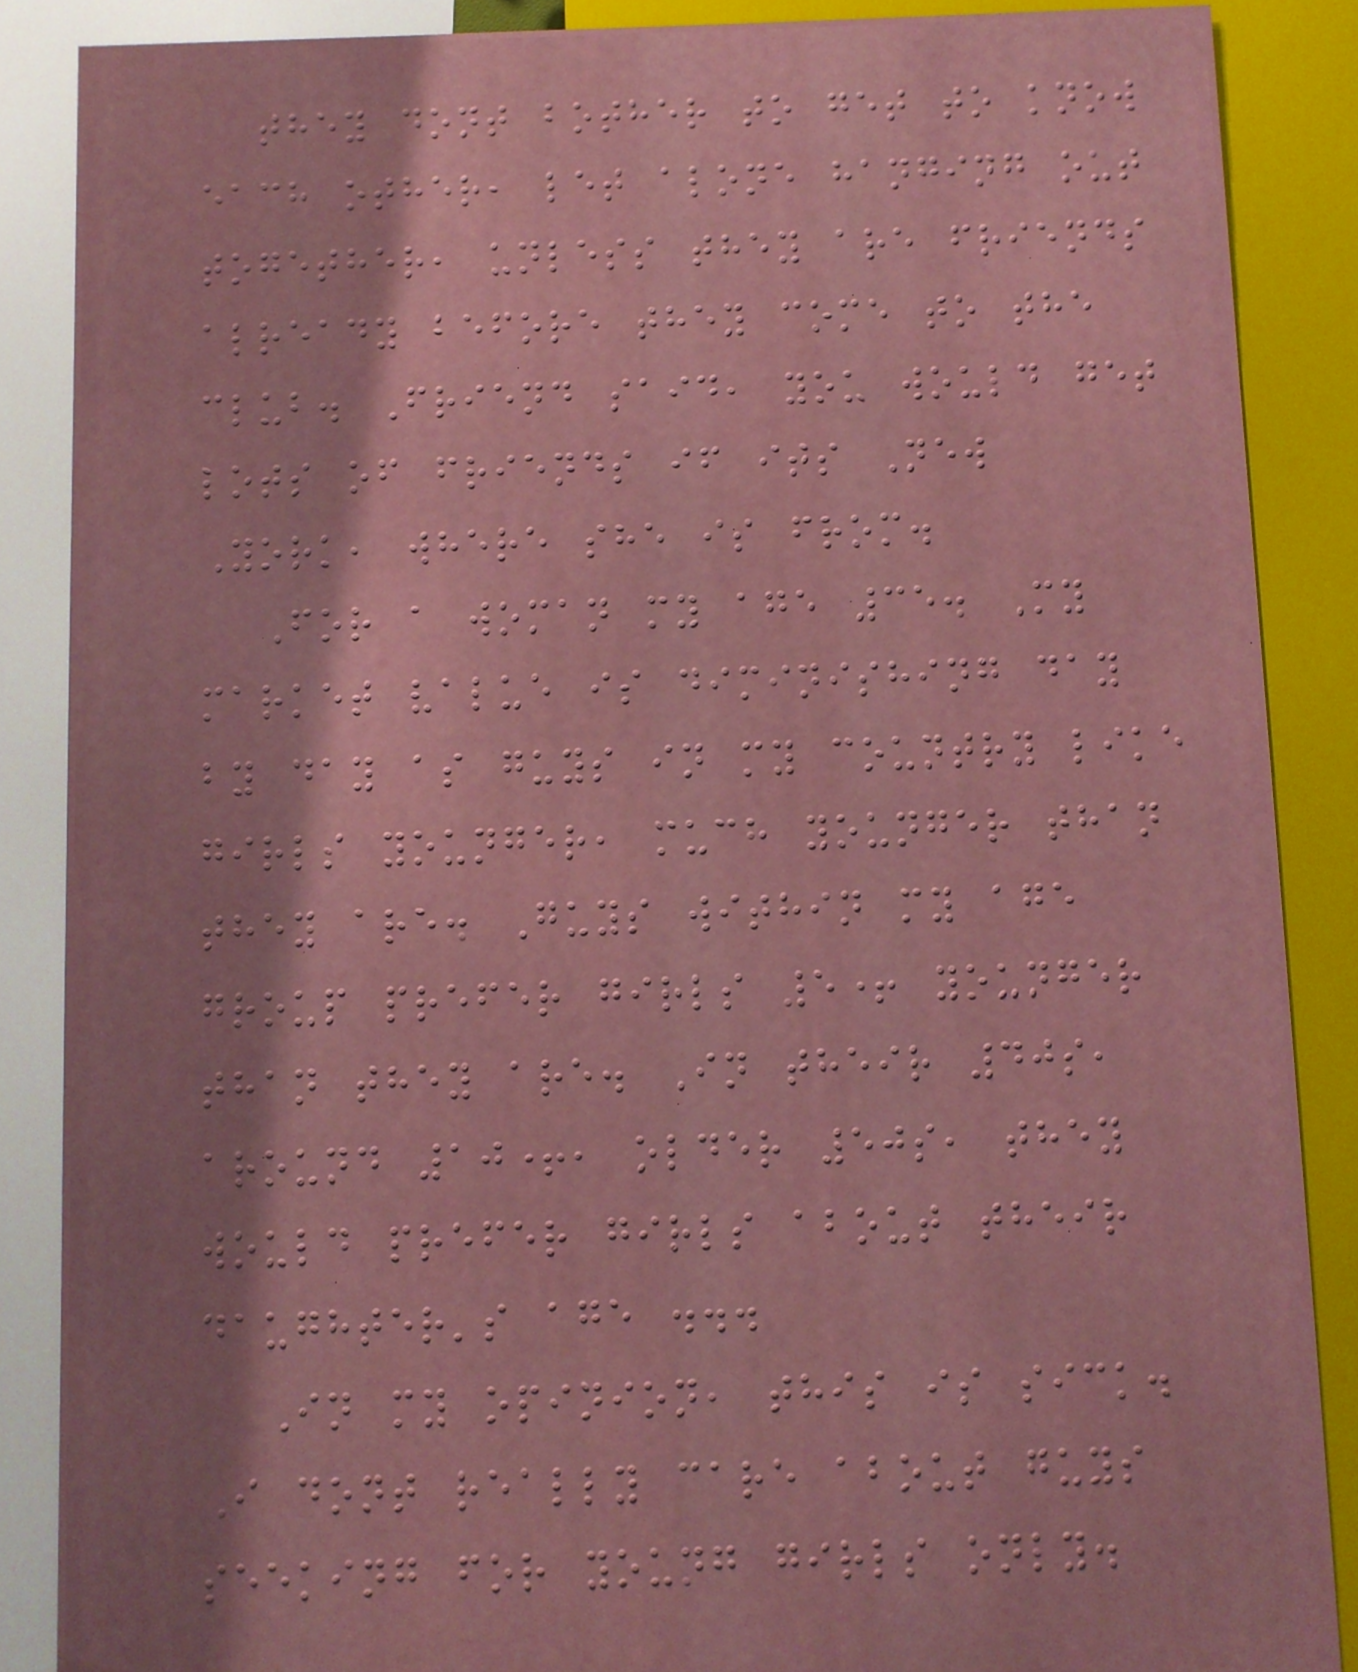they dont bother to get to know
each other, let alone hanging out
together, unless they are friends
already before they come to the
club. Friend said, you would get
lots of friends if its New
York, where she is from.
For a woman my age 35. My
market value is diminishing day
by day as guys in my country like
girls younger, much younger than
they are. Guys within my age
group prefer girls 5+ younger
than they are. In their 40s,
around 10+, older 50s, they
would prefer girls about their
daughter's age ...
In my opinion, this is sick.
I dont really care about guys
seeking for young girls only.
